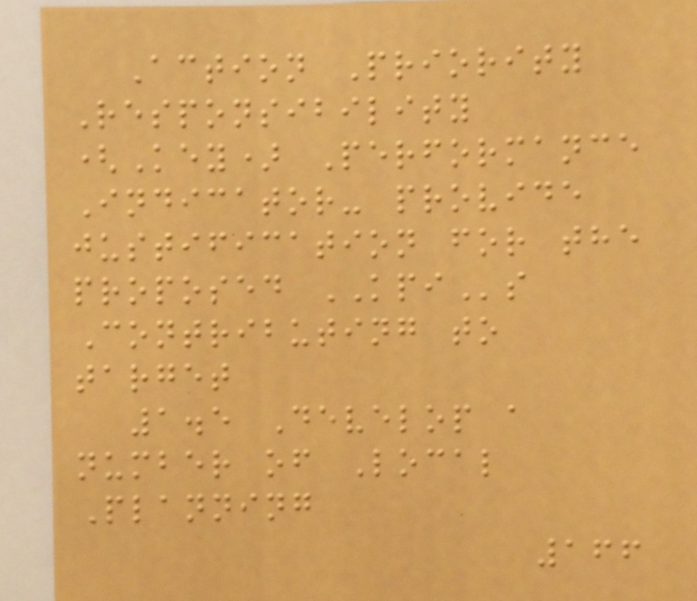Action Priority
Responsibility
(Key) Performance
Indicator- provide
justification for the
proposed KPIs
Contributing to
target
1.5 Develop a
number of Local
Planning
166
